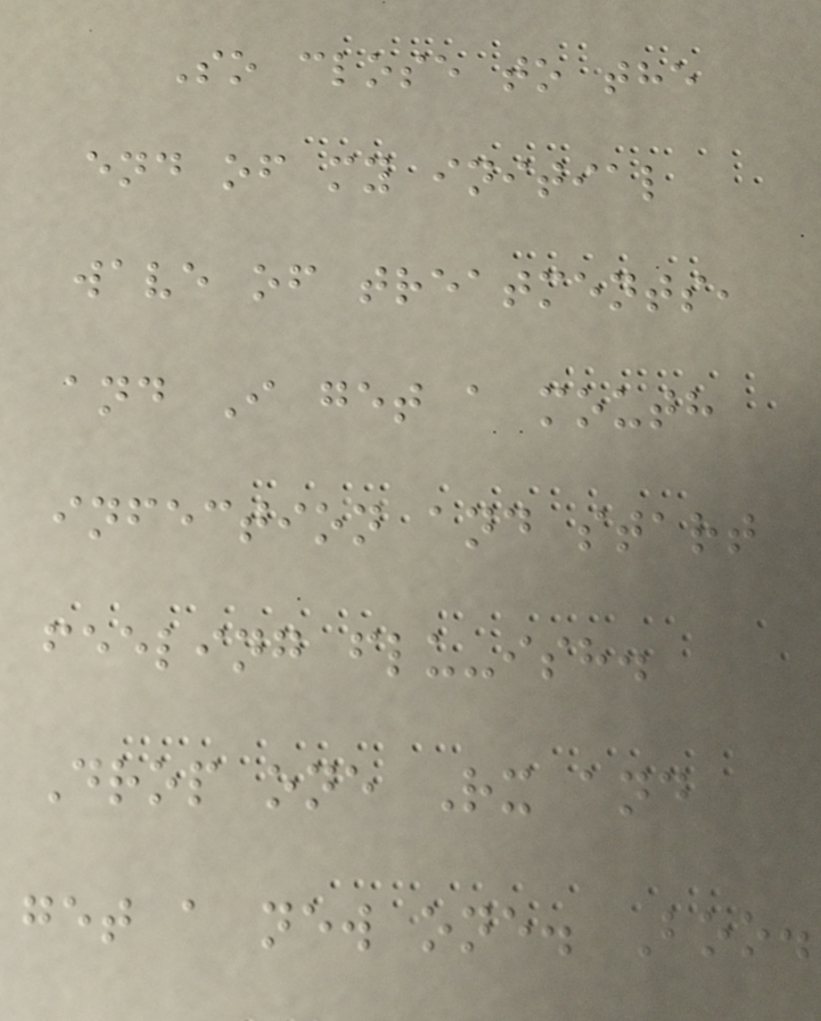So close to the
end of my initial
wave of treatments,
and I get a mouth
infection and start
feeling flu-ish.
Drop one Rx and
get a new one. Boo.
